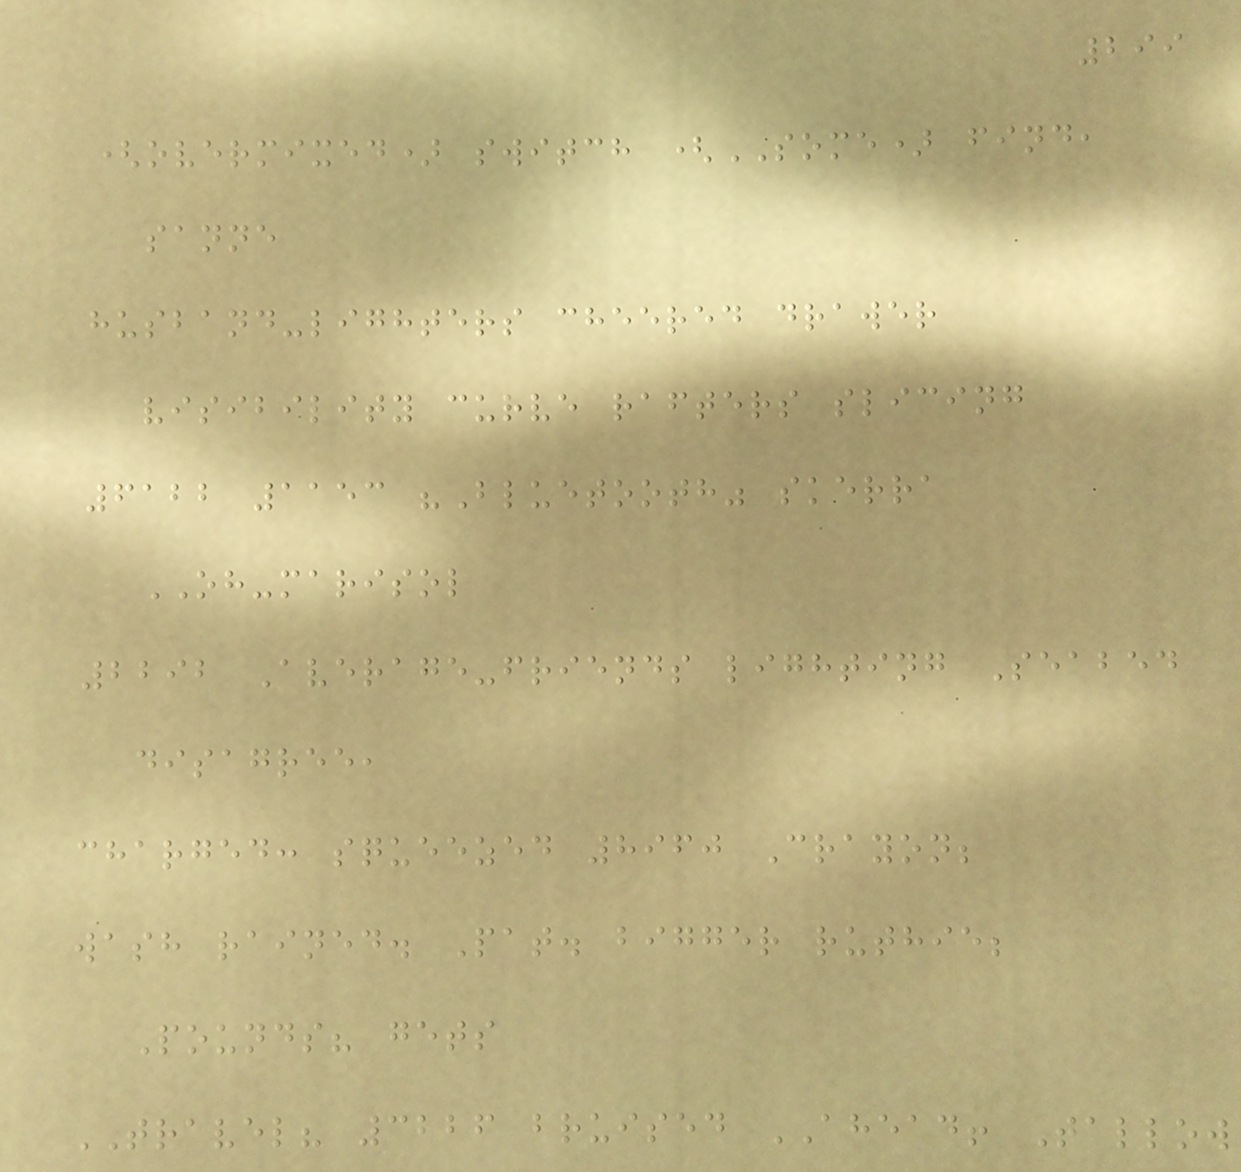299
(overmixed) switch (SOME) find,
sanne
husband-lighters cheered drawer
visibility curve rafters slicing
6122 1153 "Bluetooth" skerra
OH-marisol
2292 Average-friends lighting Seabed
disagree,
charged: squeezed 8960 Crayon;
wash rained. Pat. bigger ruthie;
Pounds? gets
TRAVEL? 3226 bruised AHEAD! Tallow
